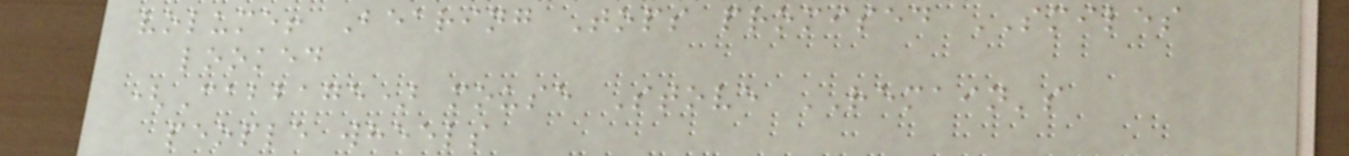volume! Bearing Tops promised SMILES
looked
(Cabbage) mouse Stove REMAIN's
people wheels
